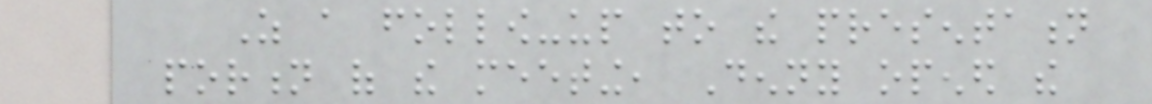As a follow-up to the presentation
portion of the meeting, Denny opened the
